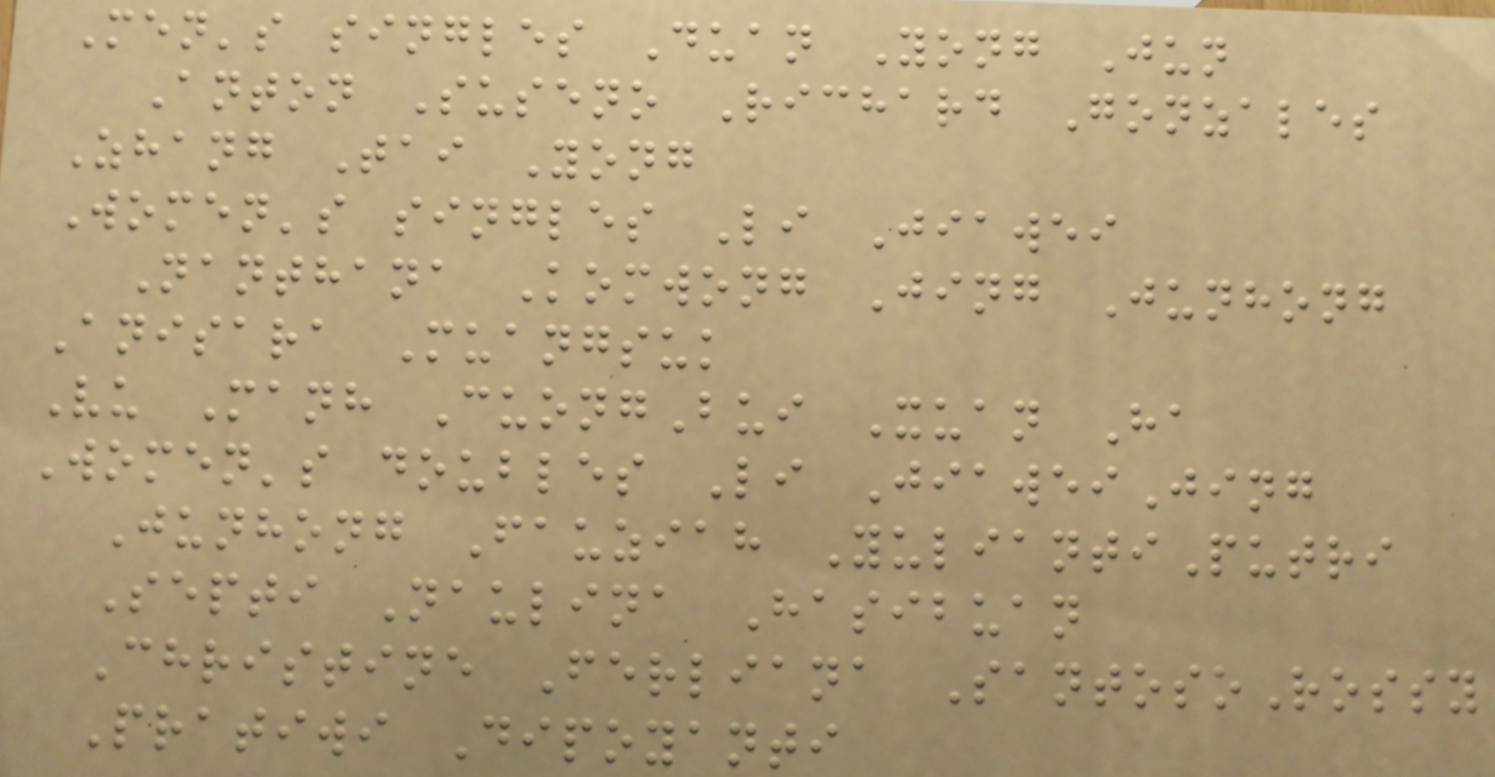Men's singles Duan Yong Jun
Anton Suseno Richard Gonzales
Zhang Tai Yong
Women's singles Li Jiawei
Nanthana Komwong Jing Junhong
Anisara Muangsuk
Vu Manh CuongBui Xuan Ha
Women's doubles Li JiaweiJing
Junhong Fauziah YuliantiPutri
Septi Naulina Hasibuan
Christine Ferliana SantosoRossy
Pratiwi Dipoyanti
